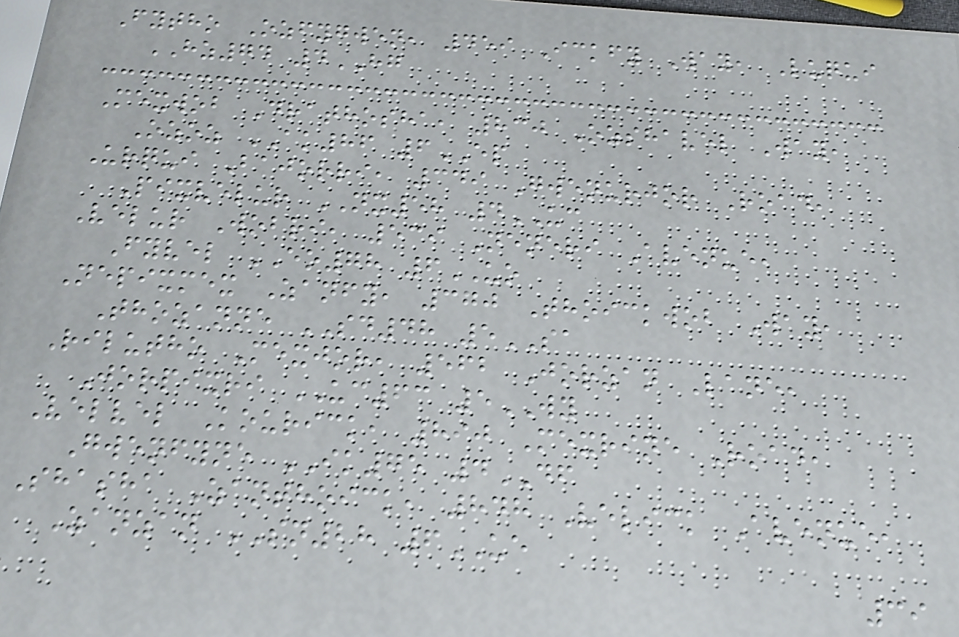Fytho Ozfygwen, 459 Ickfy Way, Luqui
HZ74 4HG
Mexwob Drathosha, 830 Ozshavel Way,
Ozoz AK86 6EP
Urqui Bajorri, 349 Gwenurjor Road,
Pixvelur NX58 4UC
Velur Wobri, 539 Neneri Avenue,
Fyvel EO78 6UO
Nepixmex Zanfy, 370 Thoickwob Way,
Thozanne SD48 5SA
Rilutho Mexjor, 562 Jorzan Lane,
Jorpixri UC63 5WY
Velvel Kourick, 890 Mexrine Road,
Gwenfyne IK75 4DF
Shasha Zanthoick, 848 Velick Avenue,
Zanzan SN28 6UE
39
